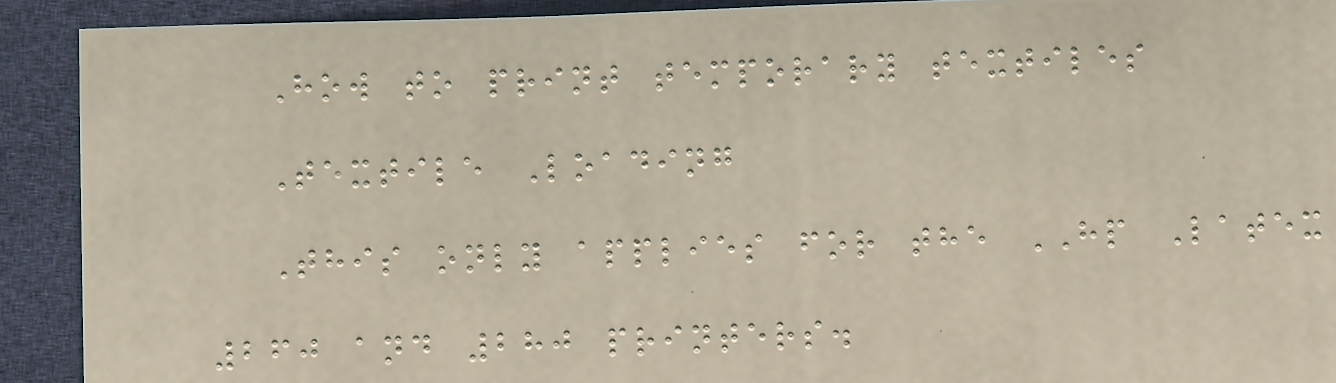How to print temporary textiles
Textile Loading
This only applies for the HP Latex
260 and 280 printers.
